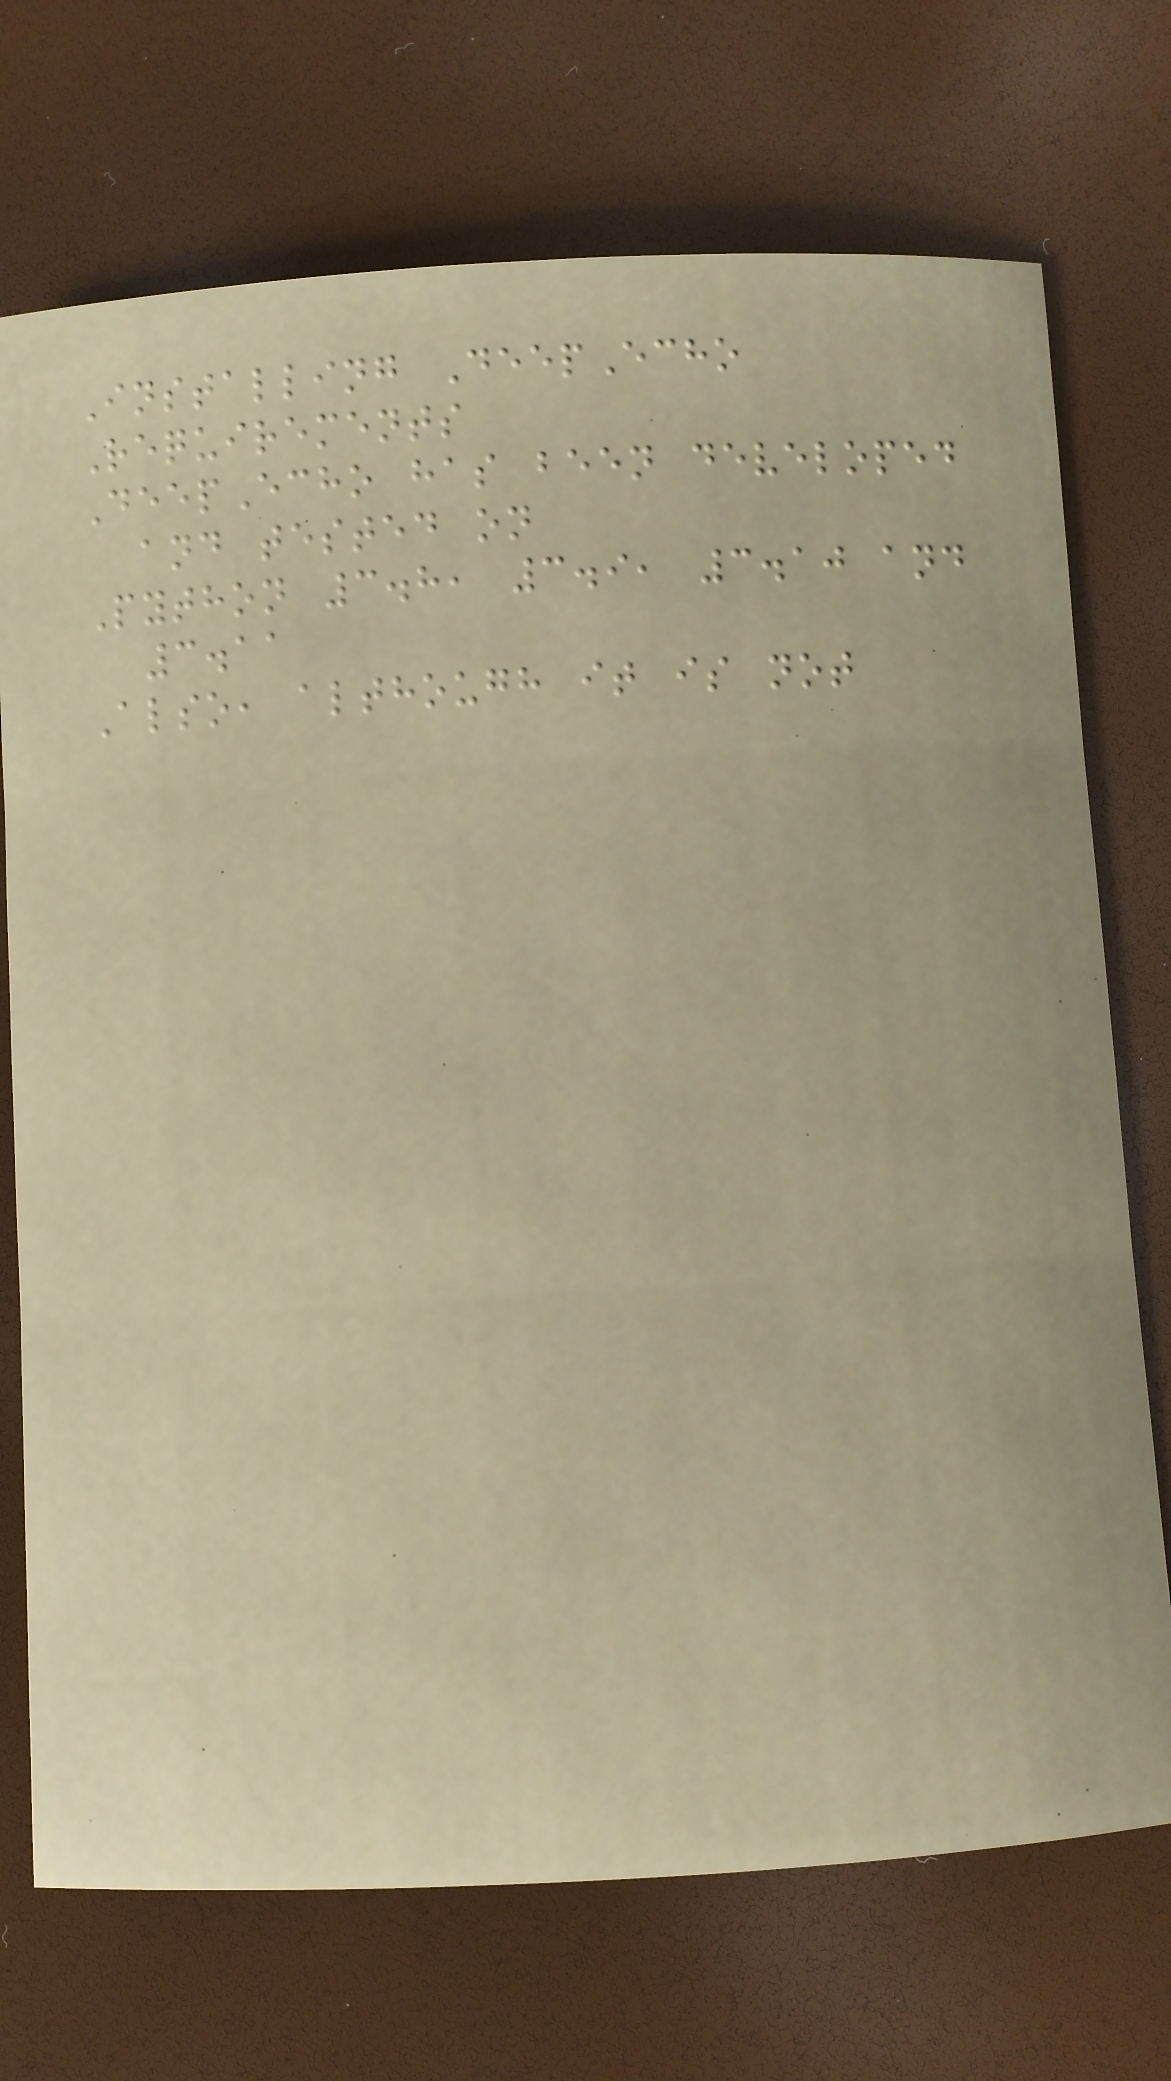Installing DeepEcho
Requirements
DeepEcho has been developed
and tested on
Python 3.8, 3.9, 3.10 and
3.11
Also, although it is not
